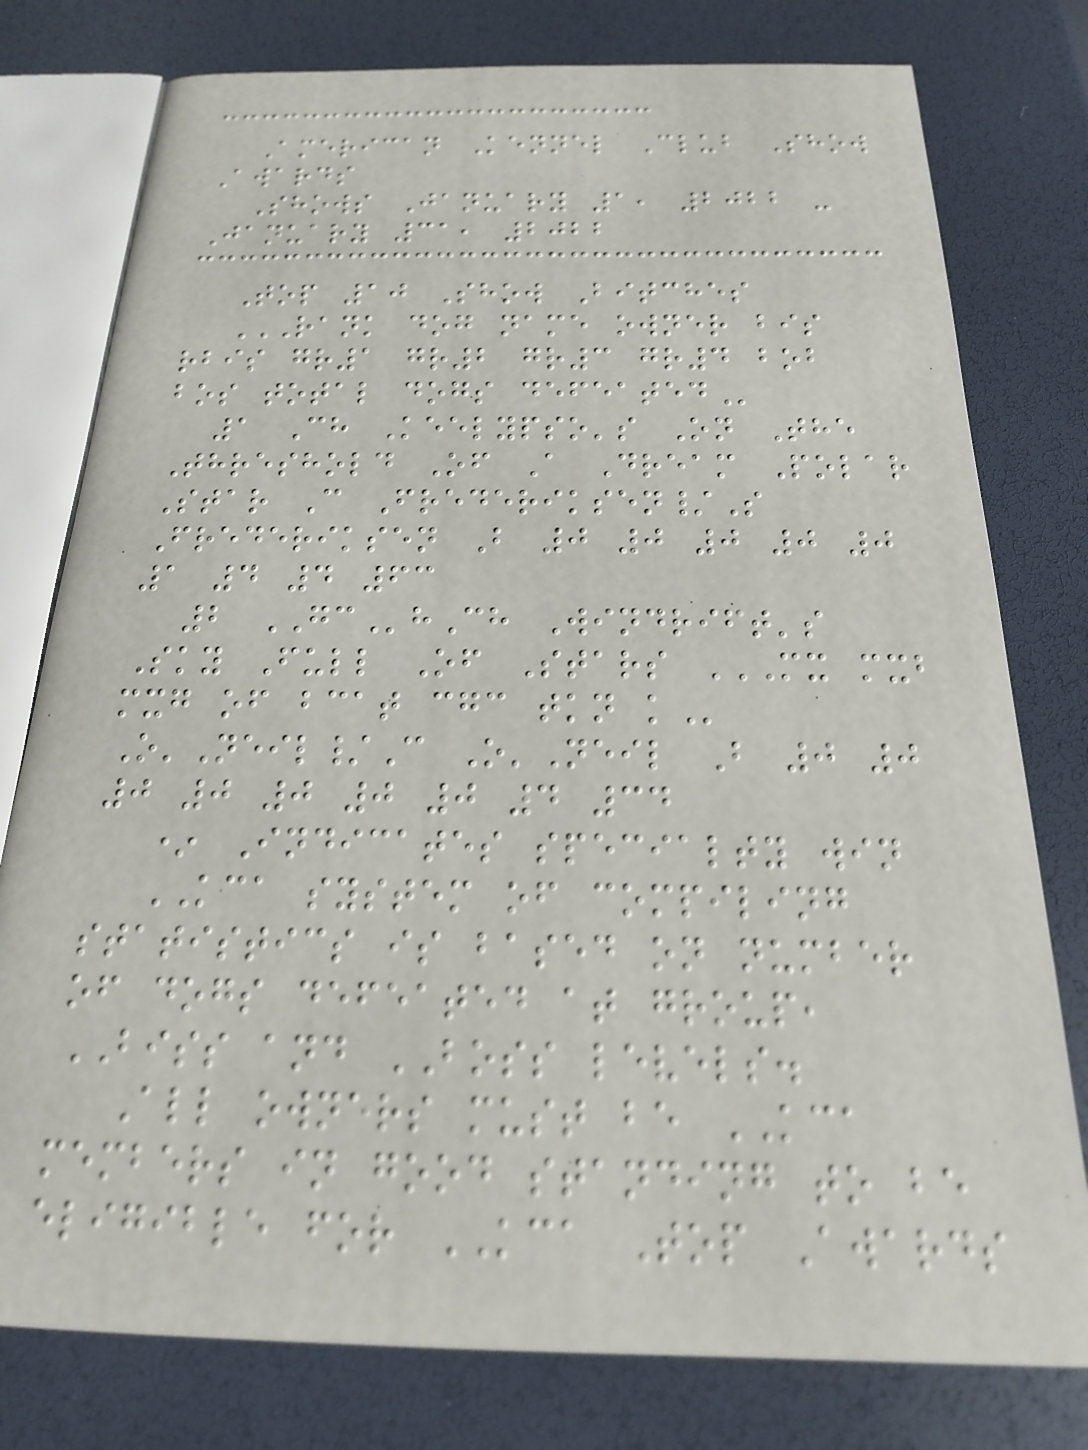American Kennel Club Show
Awards
Shows January 1, 2022 -
January 31, 2022
Top 10 Show Bitches
RANK DOG NAME OWNER BIS
RBIS GR1 GR2 GR3 GR4 BOB
BOS TOTAL DOGS DEFEATED
1 Ch Keelypso's On The
Threshold Of A Dream Polar
Star C Frederiksen/S
Frederiksen B 0 0 0 0 0
1 4 4 63
2 GChCh Windrift's
Sky Full Of Stars MX MXB
MXG OF BCAT CGC TKN K
O'Neil/C O'Neil B 0 0
0 0 0 0 0 4 34
* Indicates specialty win
KCA system of compiling
statistics is based on number
of dogs defeated at group,
BISS and BOSS levels.
All owners must be KCA
members in good standing to be
eligible for KCA Top Awards
